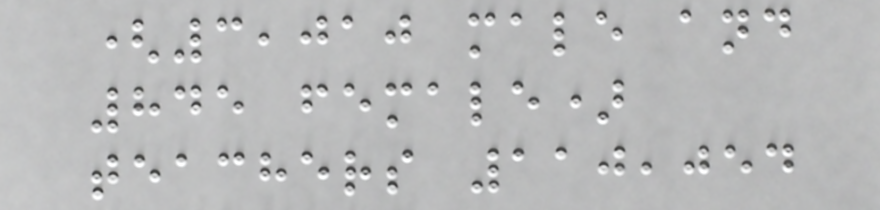(3,010 male and
845 female)
teachers 110,054
